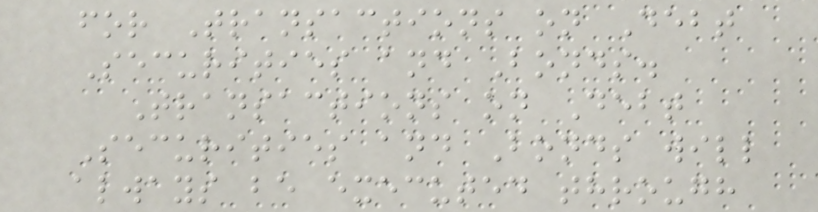for Transactions on Debt
Securities and Bonds.
Transactions on Debt
Securities and Bonds will
always be executed through
